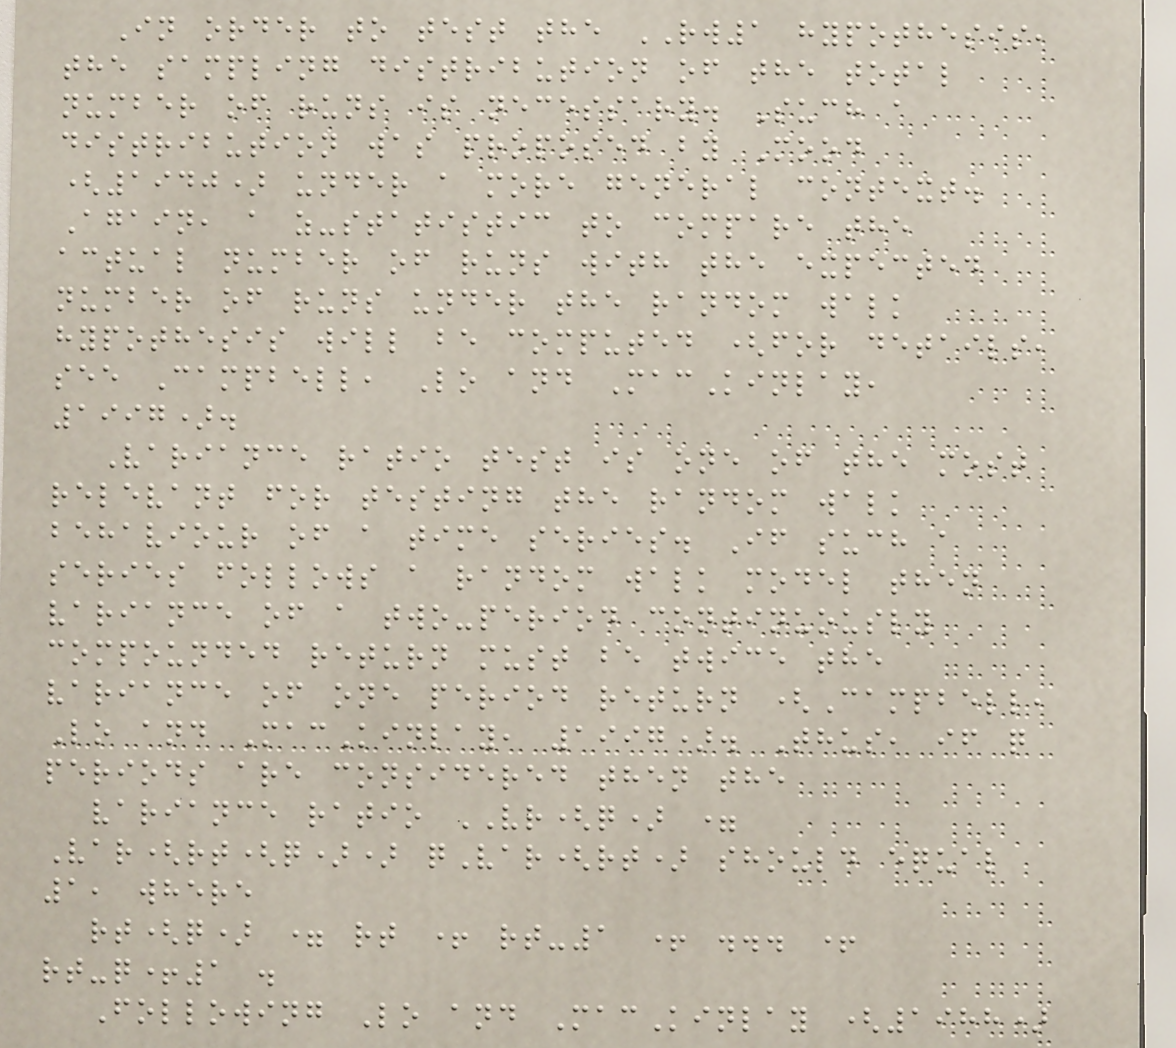In order to test the RW1 hypothesis,
the sampling distribution of the total
number of runs is necessary. Such a
distribution was proposed by Mood
(1940) under a more general context.
Again, a z-statistic to compare the
actual number of runs with the expected
number of runs under the random walk
hypothesis will be computed (for details,
see Campbell, Lo and MacKinlay,
1997).
Variance ratio test is one of the most
relevant for testing the random walk
behaviour of a time series. If such a
series follows a random walk model then
variance of a two-period continuously
compounded return must be twice the
variance of one period return (Campbell,
Lo and MacKinlay, 1997). Thus, if q
periods are considered then the
variance ratio VR(q) =
Var(rt(q)) qVar(rt) should equal
1, where
rt(q) = rt + rt-1 + ... +
rt-q+1 .
Following Lo and MacKinlay (1988)
